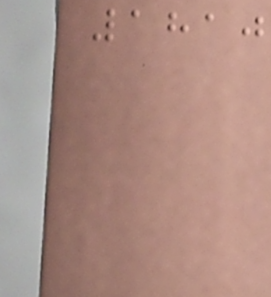1810
